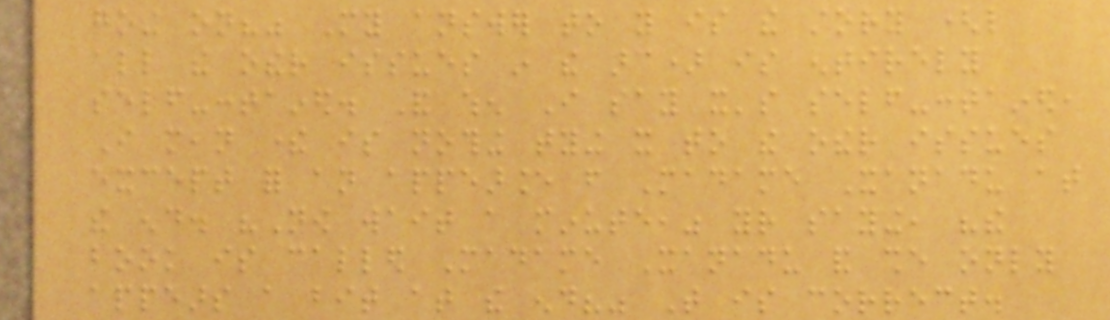going on?" My answer to you is the story (like
all the other issues in the arc) is entirely
self-contained. And when I say it's self-contained,
I mean there is nothing tying it to the other issues
except for an appearance from Madame Xanadu at
the end. "Now wait a minute," your saying, "the
book is called Madame Xanadu and she only
appears a bit at the end?" That is correct.
